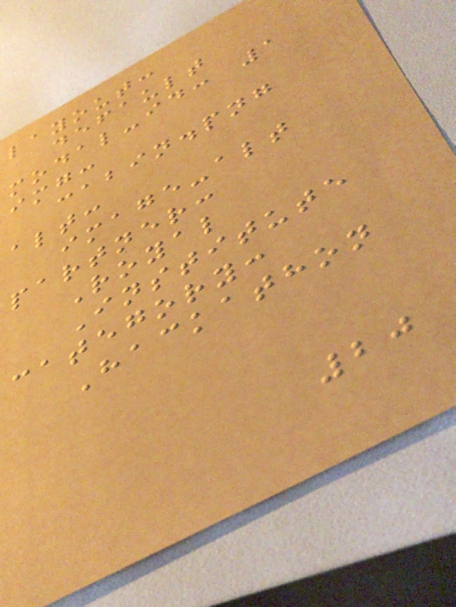layout:
default
modal-id: 1
img:
cabin.png
alt:
image-alt
partner:
Royal
Institute
category:
Hackathon
20
